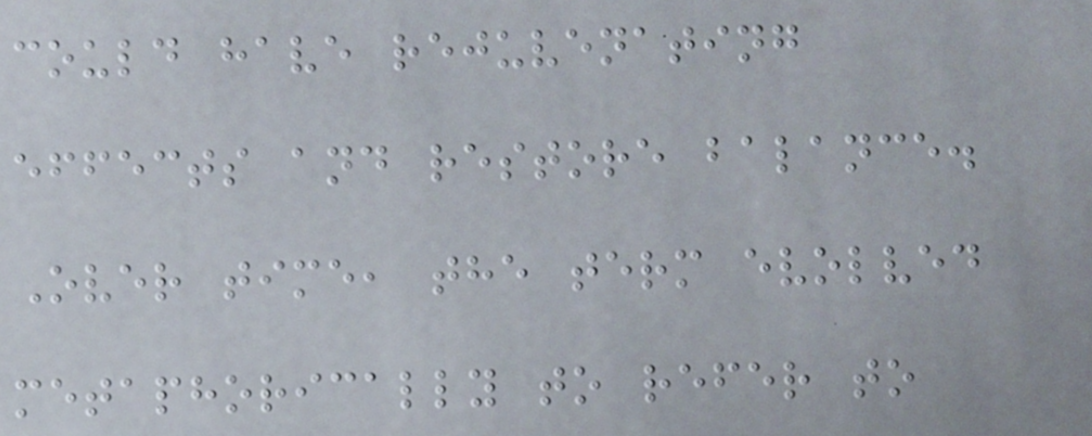could have rejuvenating
effects and restore balance.
Over time, the term evolved
metaphorically to refer to
